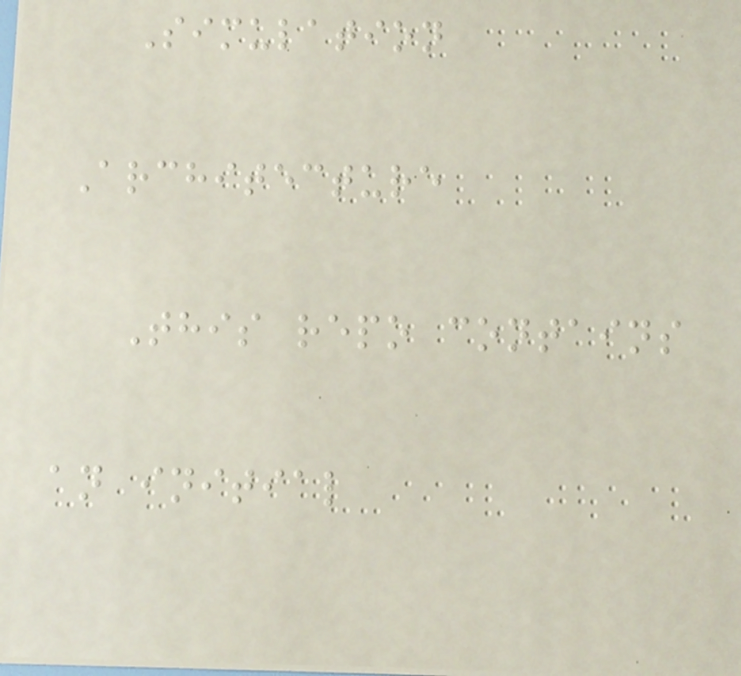Simulation
Architecture
This repo contains
an initial
